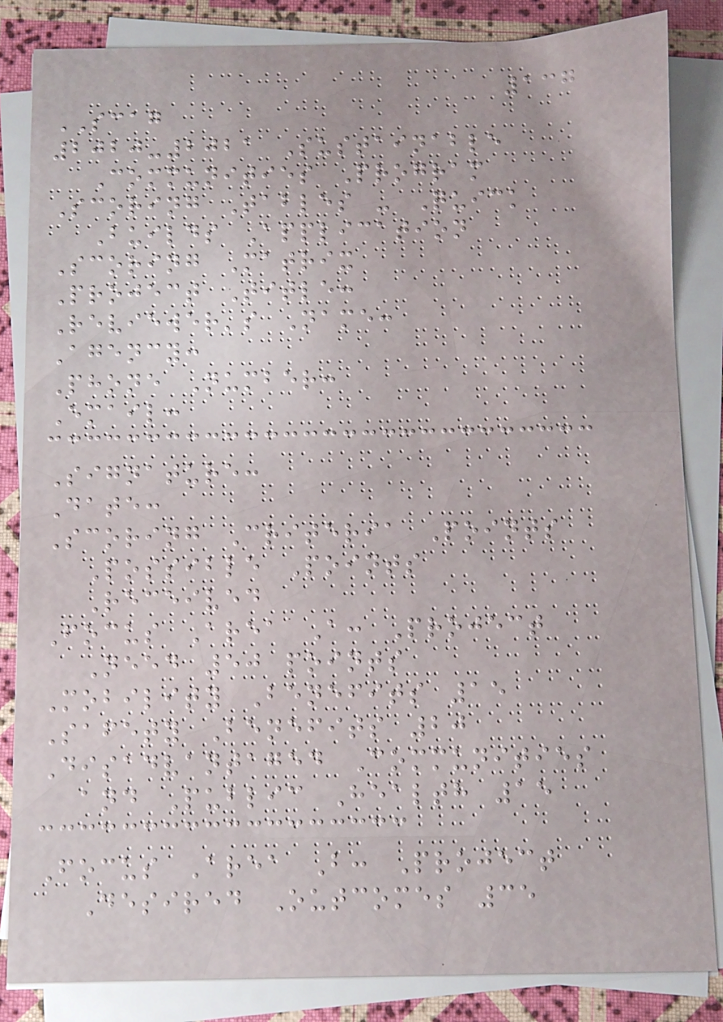137
SCAG
2020-2021 Sustainable
Communities Program
Scoring Tables - Quick
Builds Application
Scoring Matrix
Project Title:
Reviewer's Name:
Agency:
Phone Number:
Email:
Signature:
Date:
Scoring Criteria Points
Possible Points
Received
Focus Area A: Project
Need 50 points
Mobility Benefits 15
Safety Benefits 20
Disadvantaged Communities
and Public Health 15
Focus Area B: Project
Desired Outcomes 35
